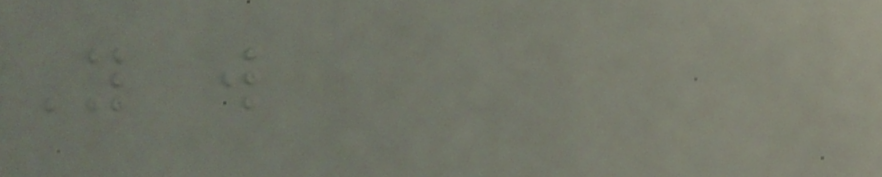You will
